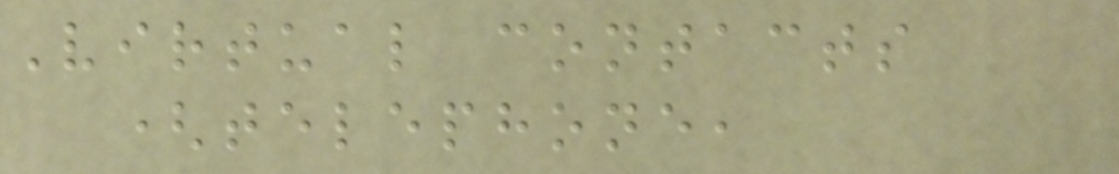Virtual contacts
(telephone,
